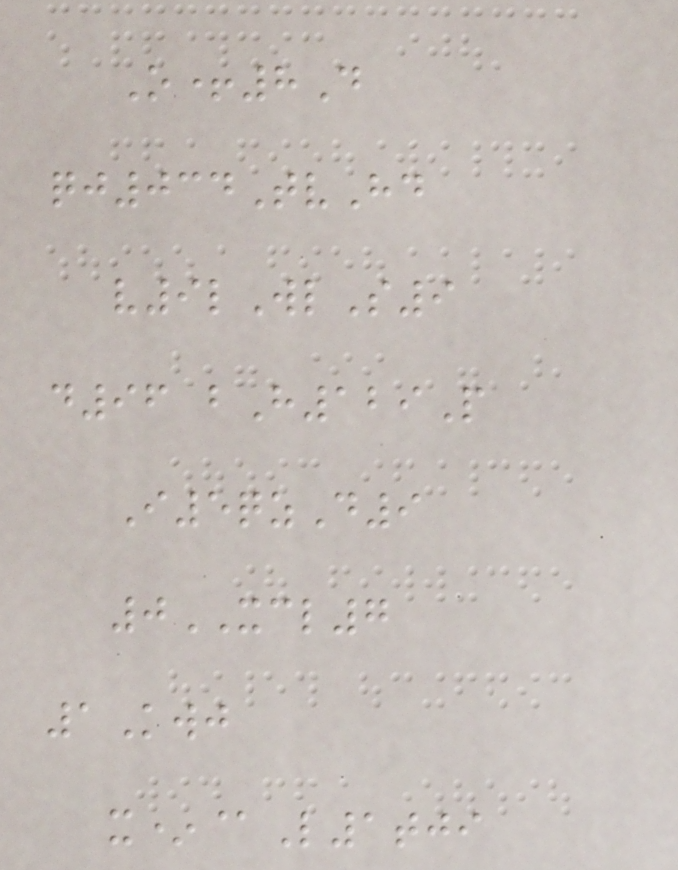O+8D
qj034TvHd
v9lWlS9
d96 bH129P
I5qzD9
0XCL7
1Kwj
x*@L1tji
